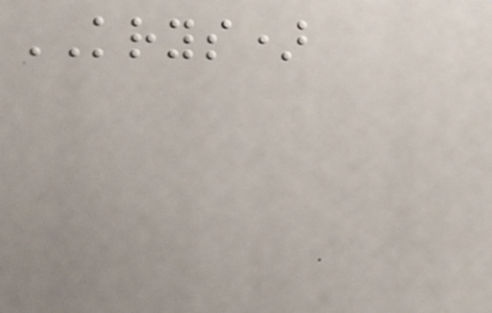KRYS)
